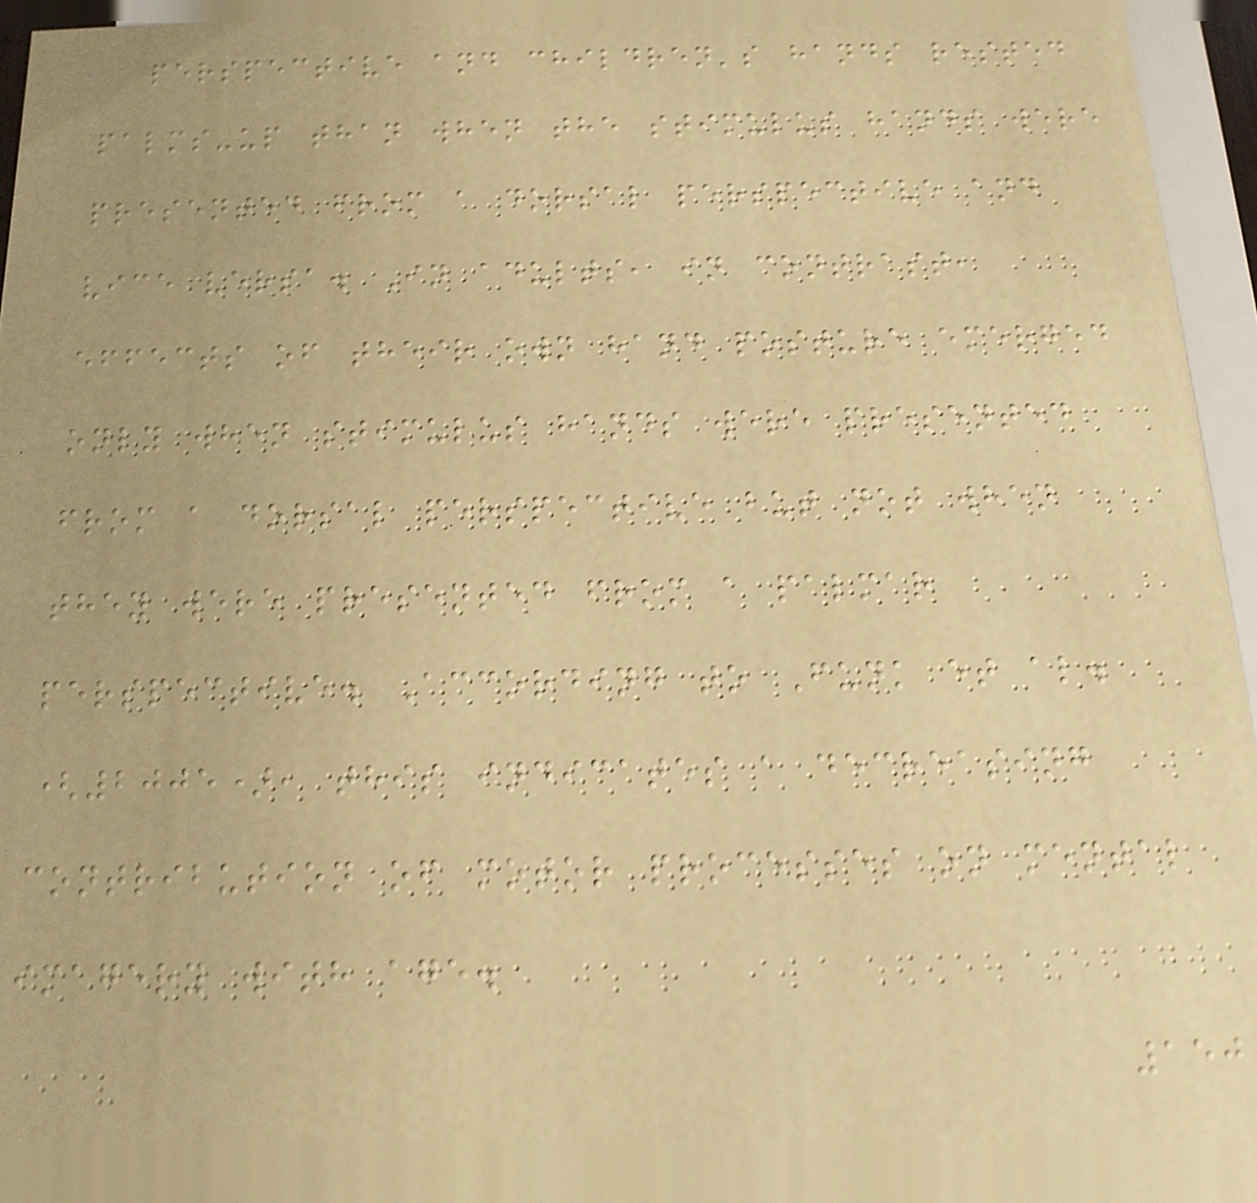perspective and children's hands rested
palms-up than when the stimulus hands were
presented from a dorsal perspective and
vice versa. In adults, in contrast,
effects of their own hand posture emerged
only when stimulus hands were presented
from a dorsal perspective but not when
they were presented from a palmar
perspective. According to Funk et al.
(2005), this indicates a decreasing
contribution of motor processes on mental
imagery with age.
150
